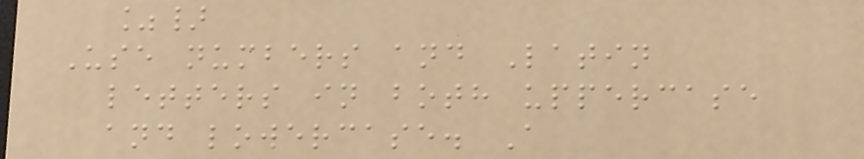%}
Use numbers and Latin
letters in both uppercase
and lowercase. A
